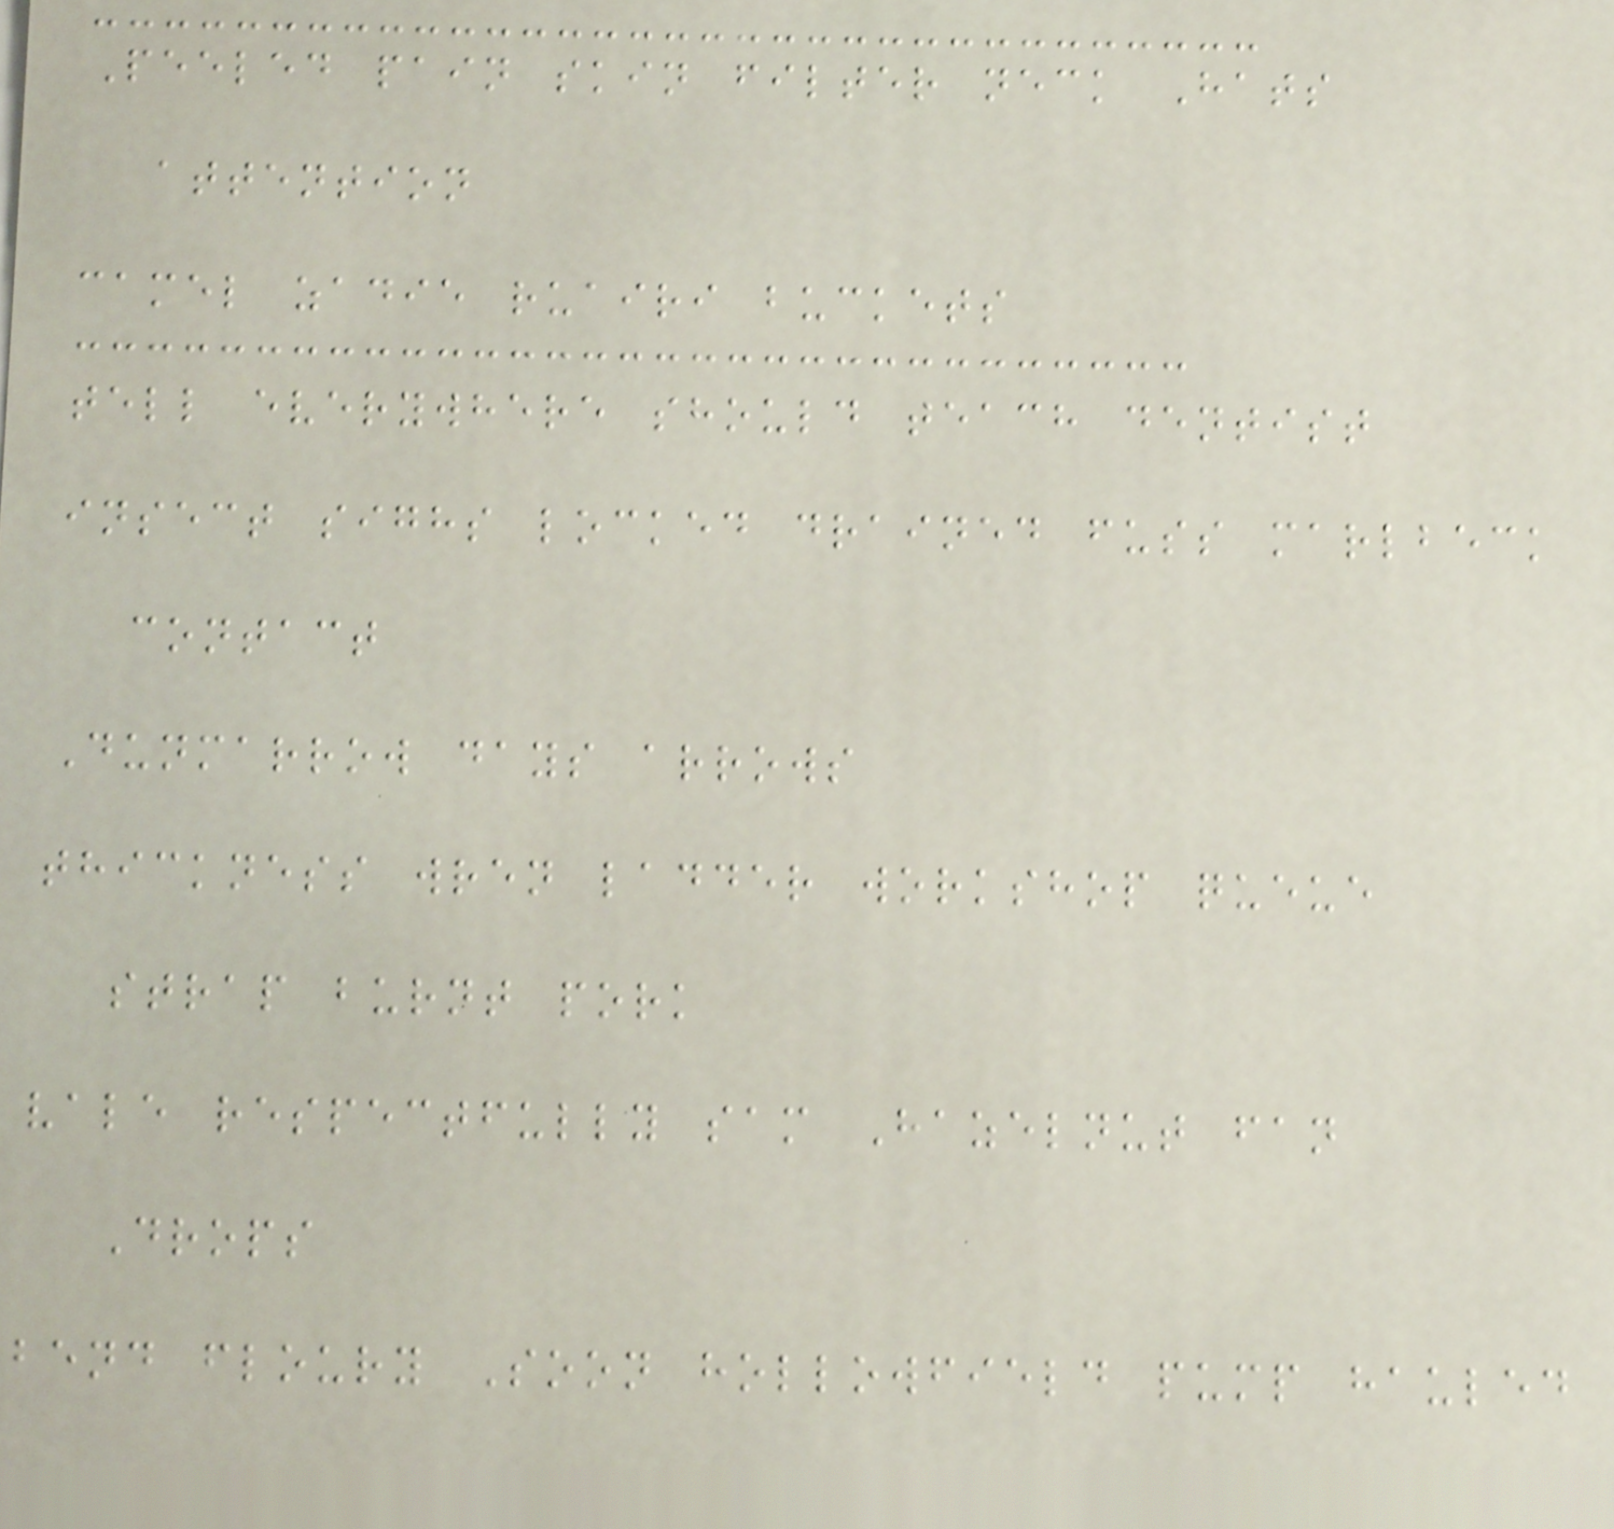Peeled pain skin filter neck Hats
attention
camel zadie ruairi buckets
tell everywhere should teach dentist
insect sighs locked drained fuss marlbeck
contact
Dunmarrow days arrows
thickness wren ladder workshop queue
strap burnt pork
vale respectfully sam Hazelnut fan
Drops
bend floury Soon hollowfield pump hauled
